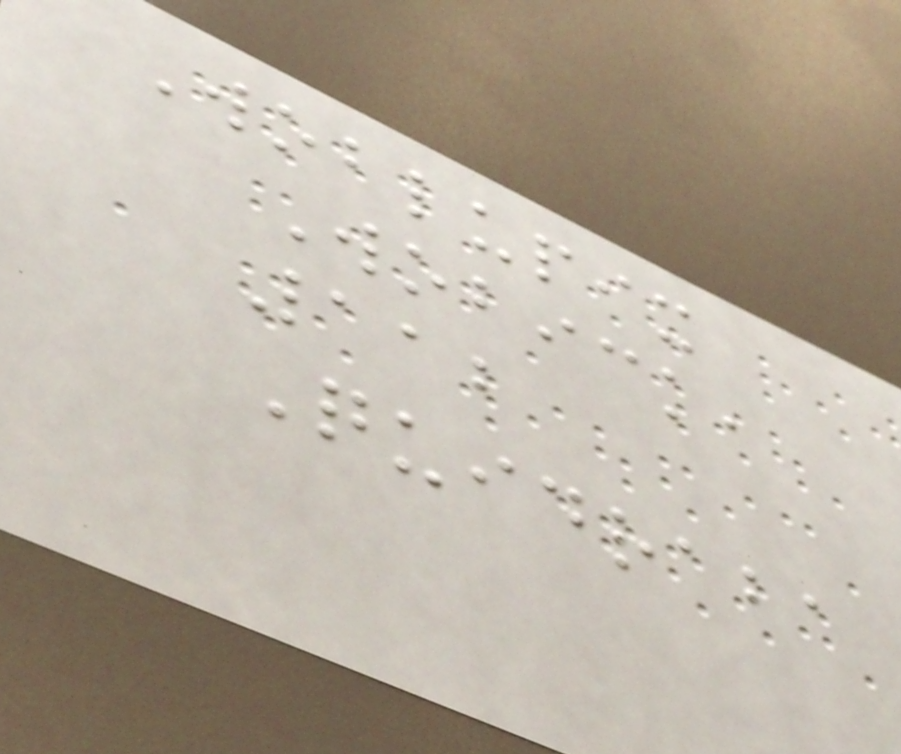Woblupix
Wobick,
112
Quidraba
